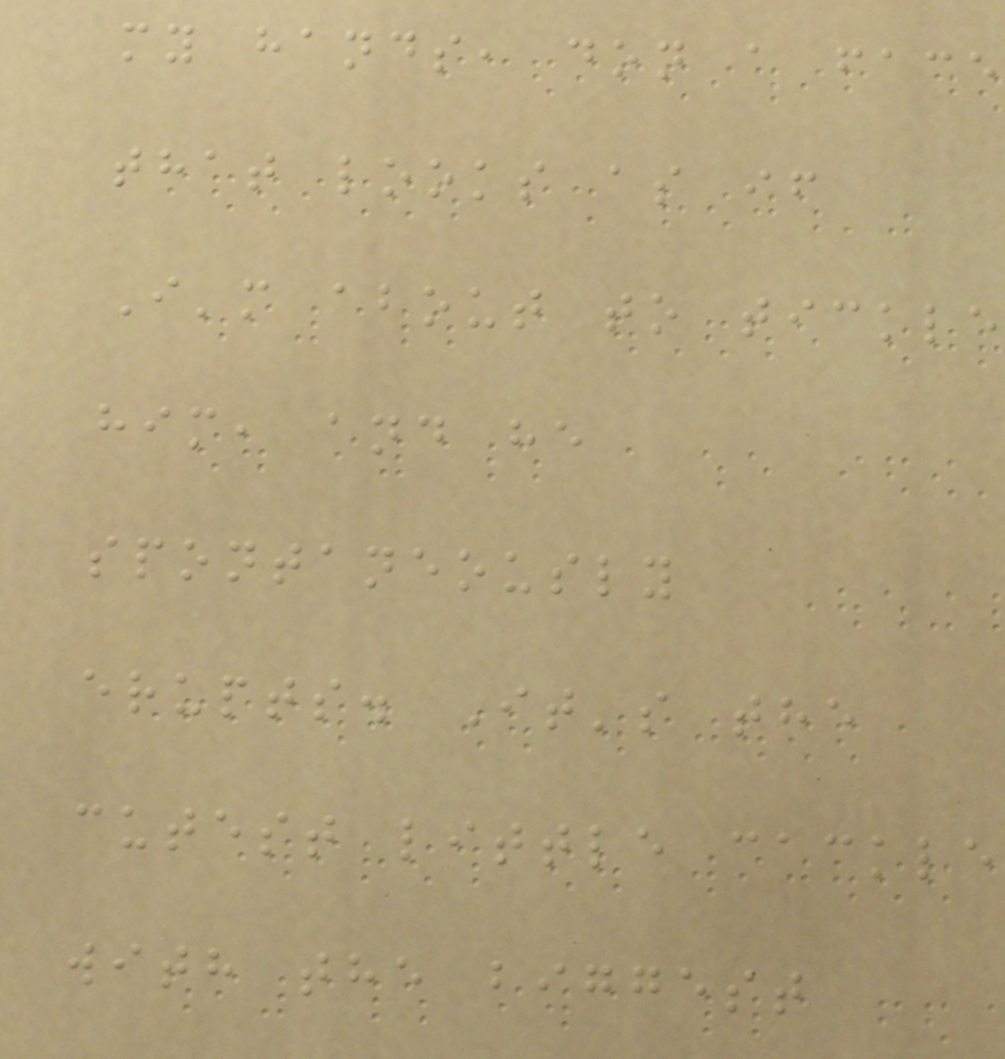my hands, don a face
that looks as if
I'm about to tickle
him, and he
spontaneously
erupts. It's the
cutest little cackle
with the biggest
